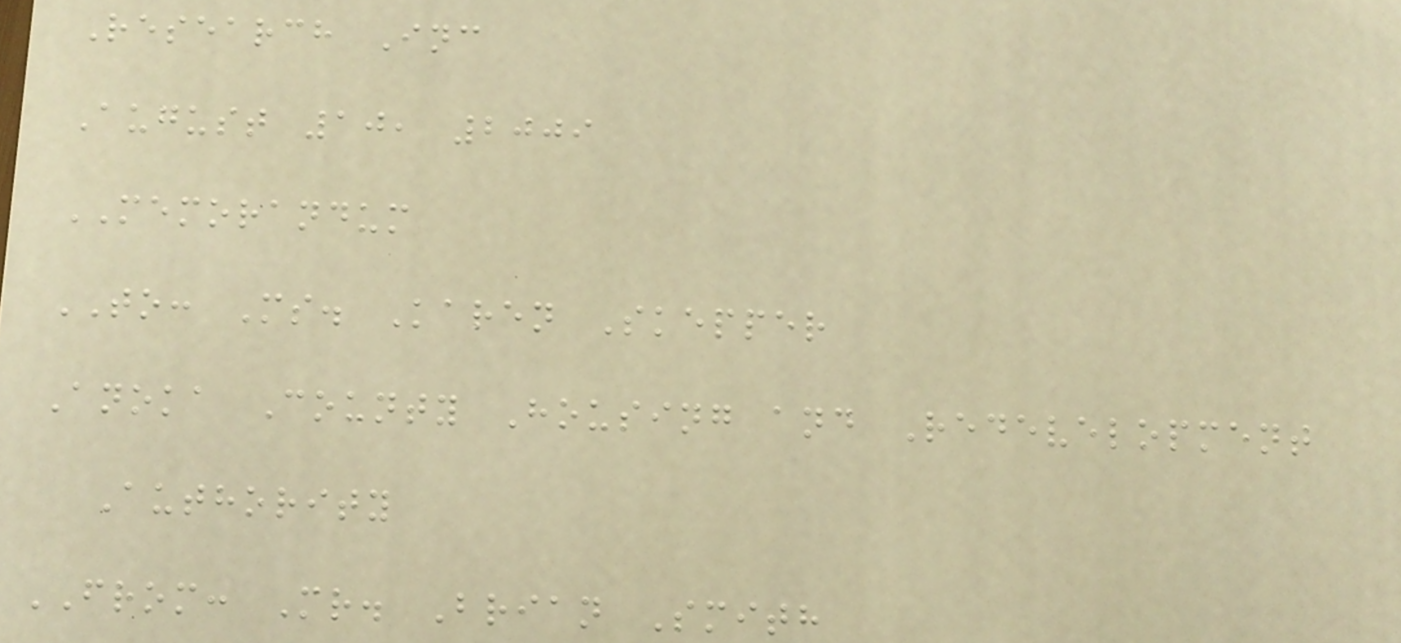Research Inc
August 10, 2009
MEMORANDUM
TO: Ms. Karen Skepper
Anoka County Housing and Redevelopment
Authority
FROM: Mr. Brian Smith
